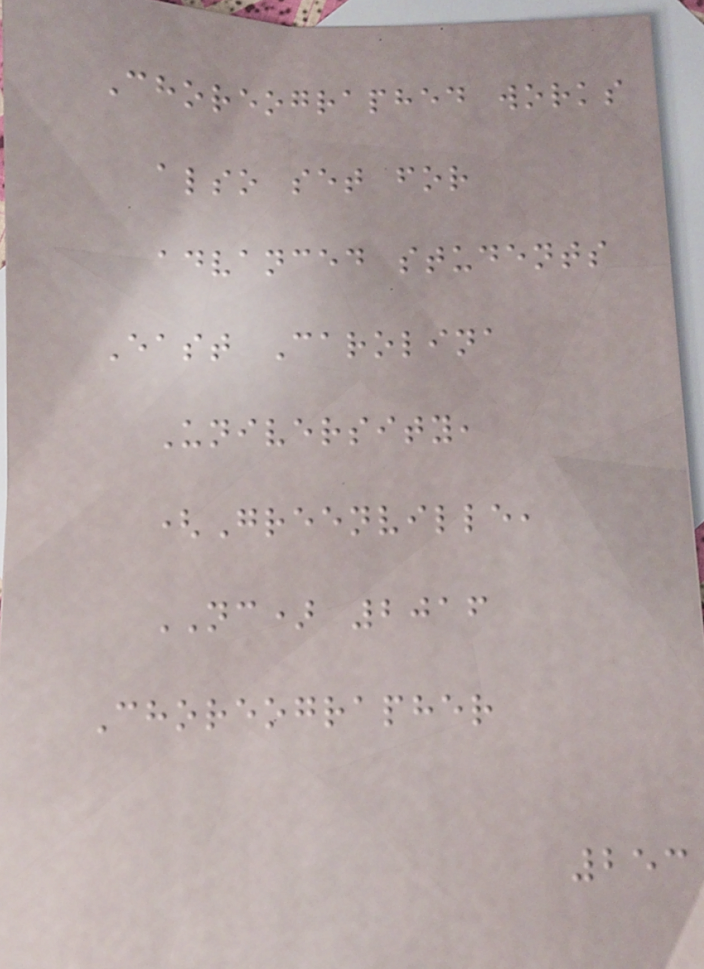Choreographed works
also set for
advanced students
East Carolina
University,
(Greenville,
NC) 2016
Choreographer
253
